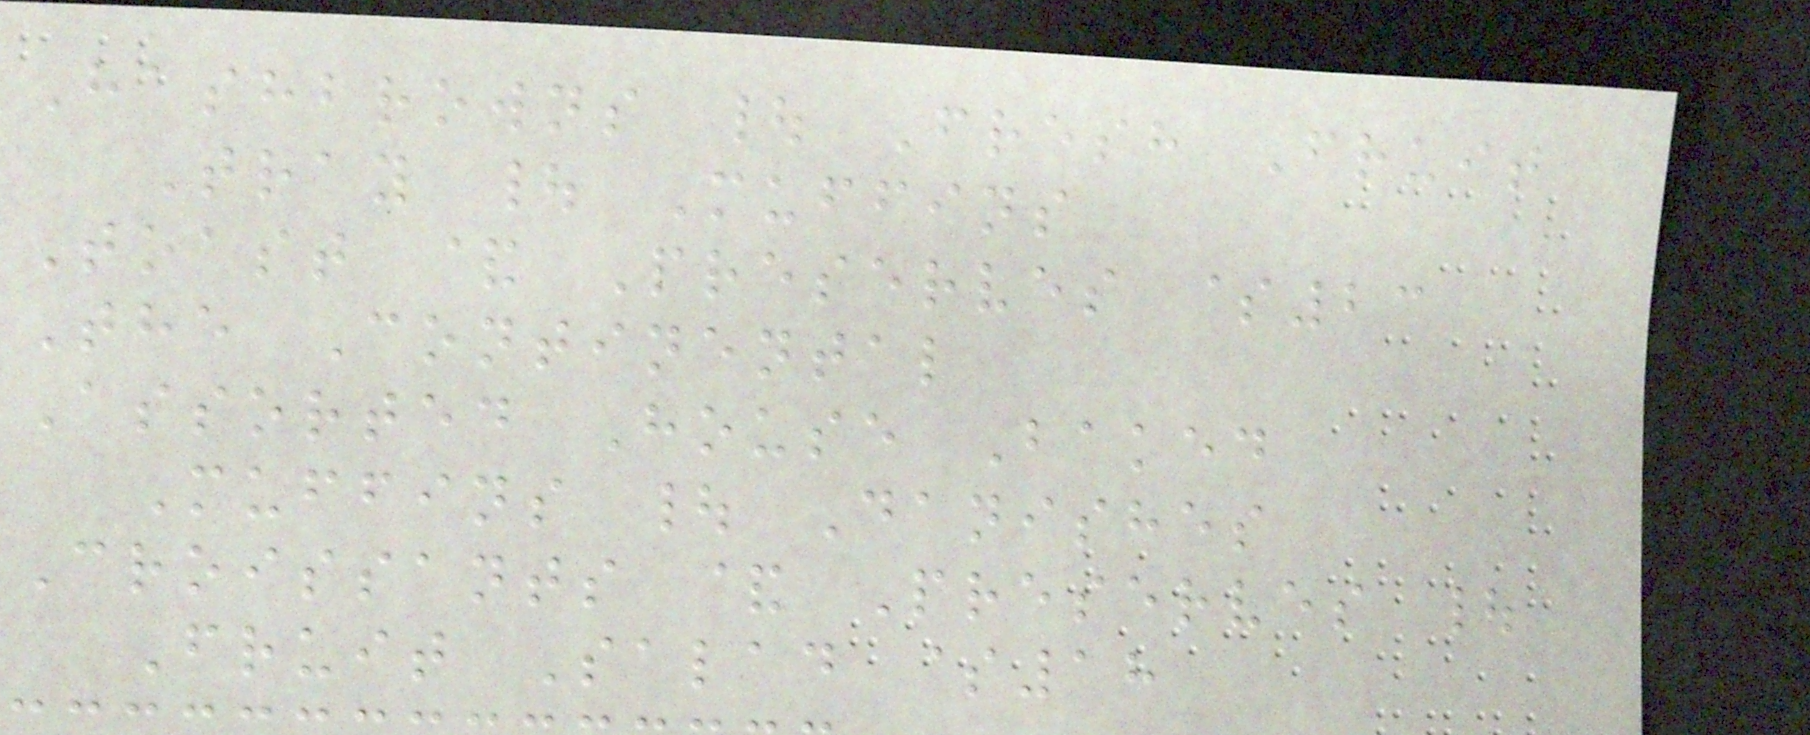Hashbrowns | Fresh Fruit
Tray | Muffins
Toast & Preserves $23
The Continental
Assorted House Baked
Muffins | Danishes
Croissants & Preserves |
Fruit Salad $18
